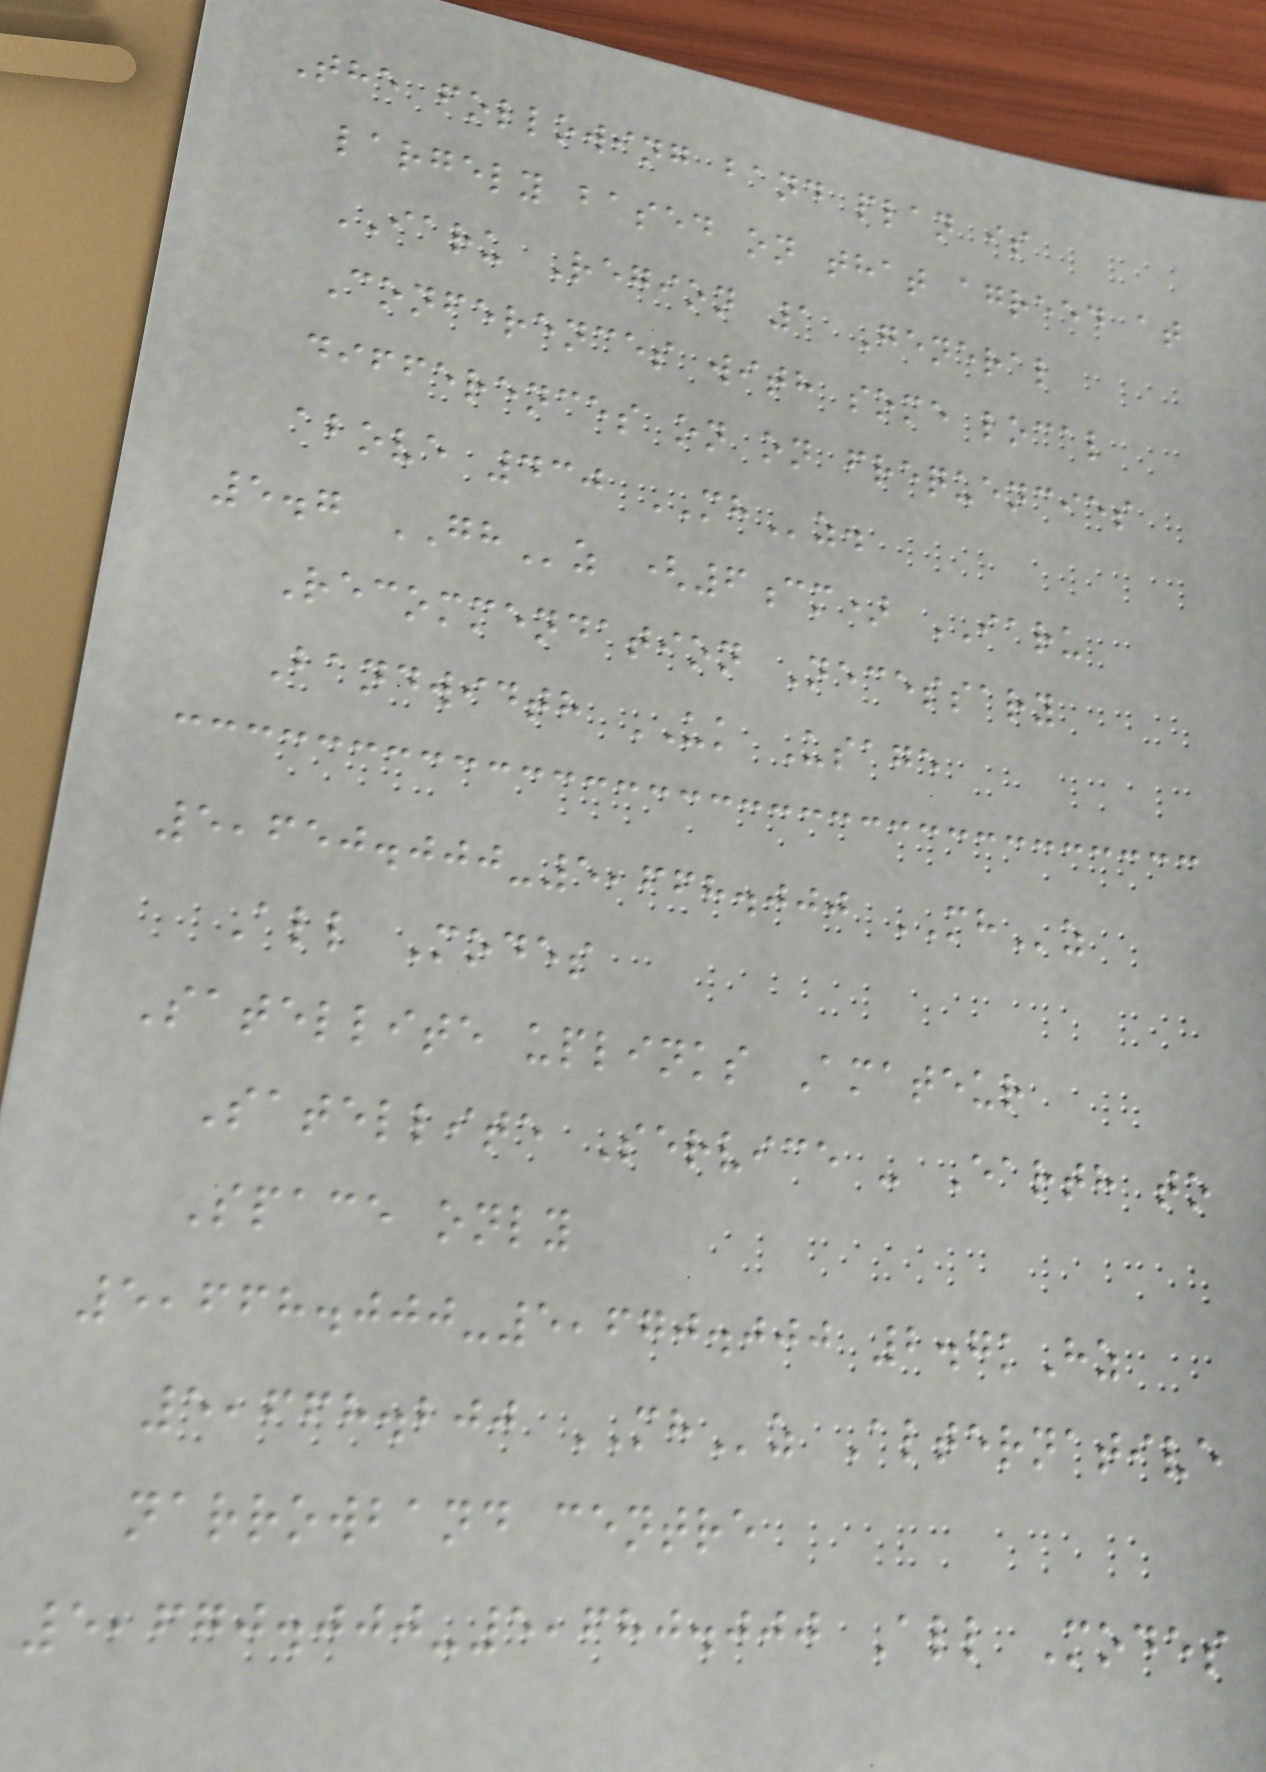The following band plan is
largely based on that agreed at
IARU Region 1 General
Conferences with some local
differences on on frequencies
above 430 MHz.
5.7 GHz (6cm) IARU
Recommendation Necessary
Bandwidth UK Usage
5,650.000-5,668.000 MHz
All Modes
Satellite uplinks Amateur
Satellite Service - Earth to
Space only
5,668.000-5,670.000 2.7kHz
5,668.200 MHz Alternative
narrowband centre
5,670.000-5,680.000 All Modes
